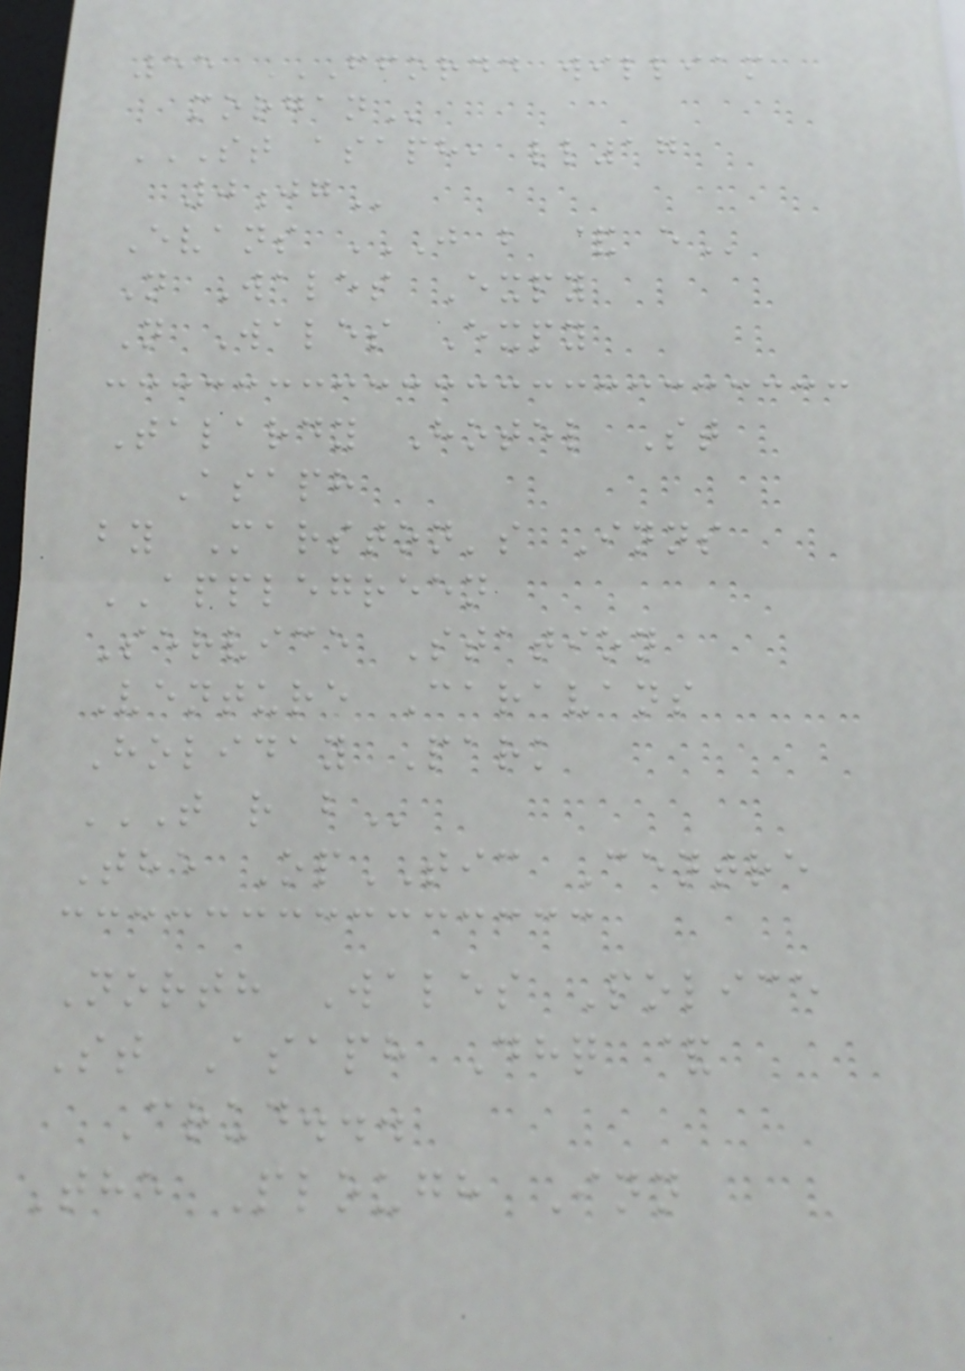55 FFORDD WILLIAM
MORGAN
ST ASAPH, LL17
0JG
Evans J B & E
N Wales Expy
N Wales Expy
Talardy Hotel St
Asaph
by Marston's Inns
APPLEGREEN
Service Station
Venture Caravans
Holiday Park
T R B
The OpTIC Centre
North Wales Police
St Asaph Dhq &
Crud...
The Plough Inn
